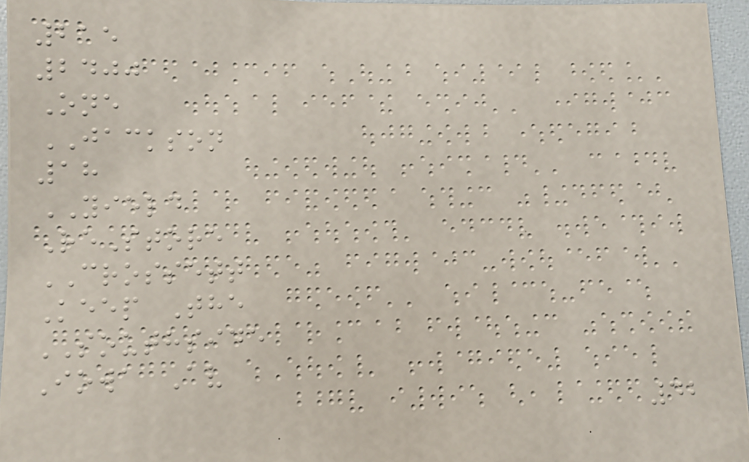215
2400
One
JACKSON
18
YIELD
ReStore
CROSSETT
Keep The
SOUTHSIDE
Iowa Av
42
